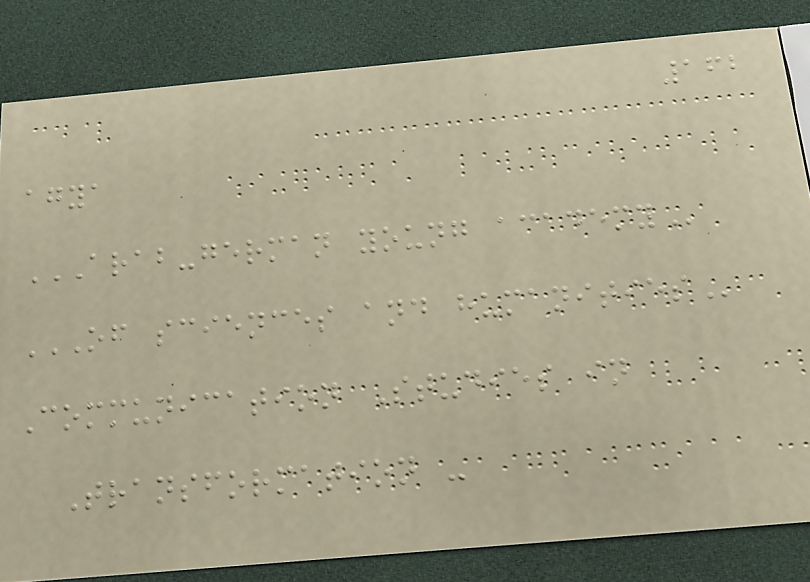162
agya
ARAB-GERMAN YOUNG ACADEMY
OF SCIENCES AND HUMANITIES
Communication Studies in
Transformation -
